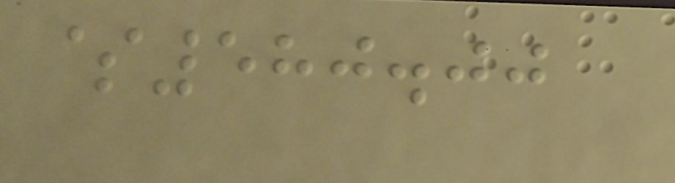$580.00
